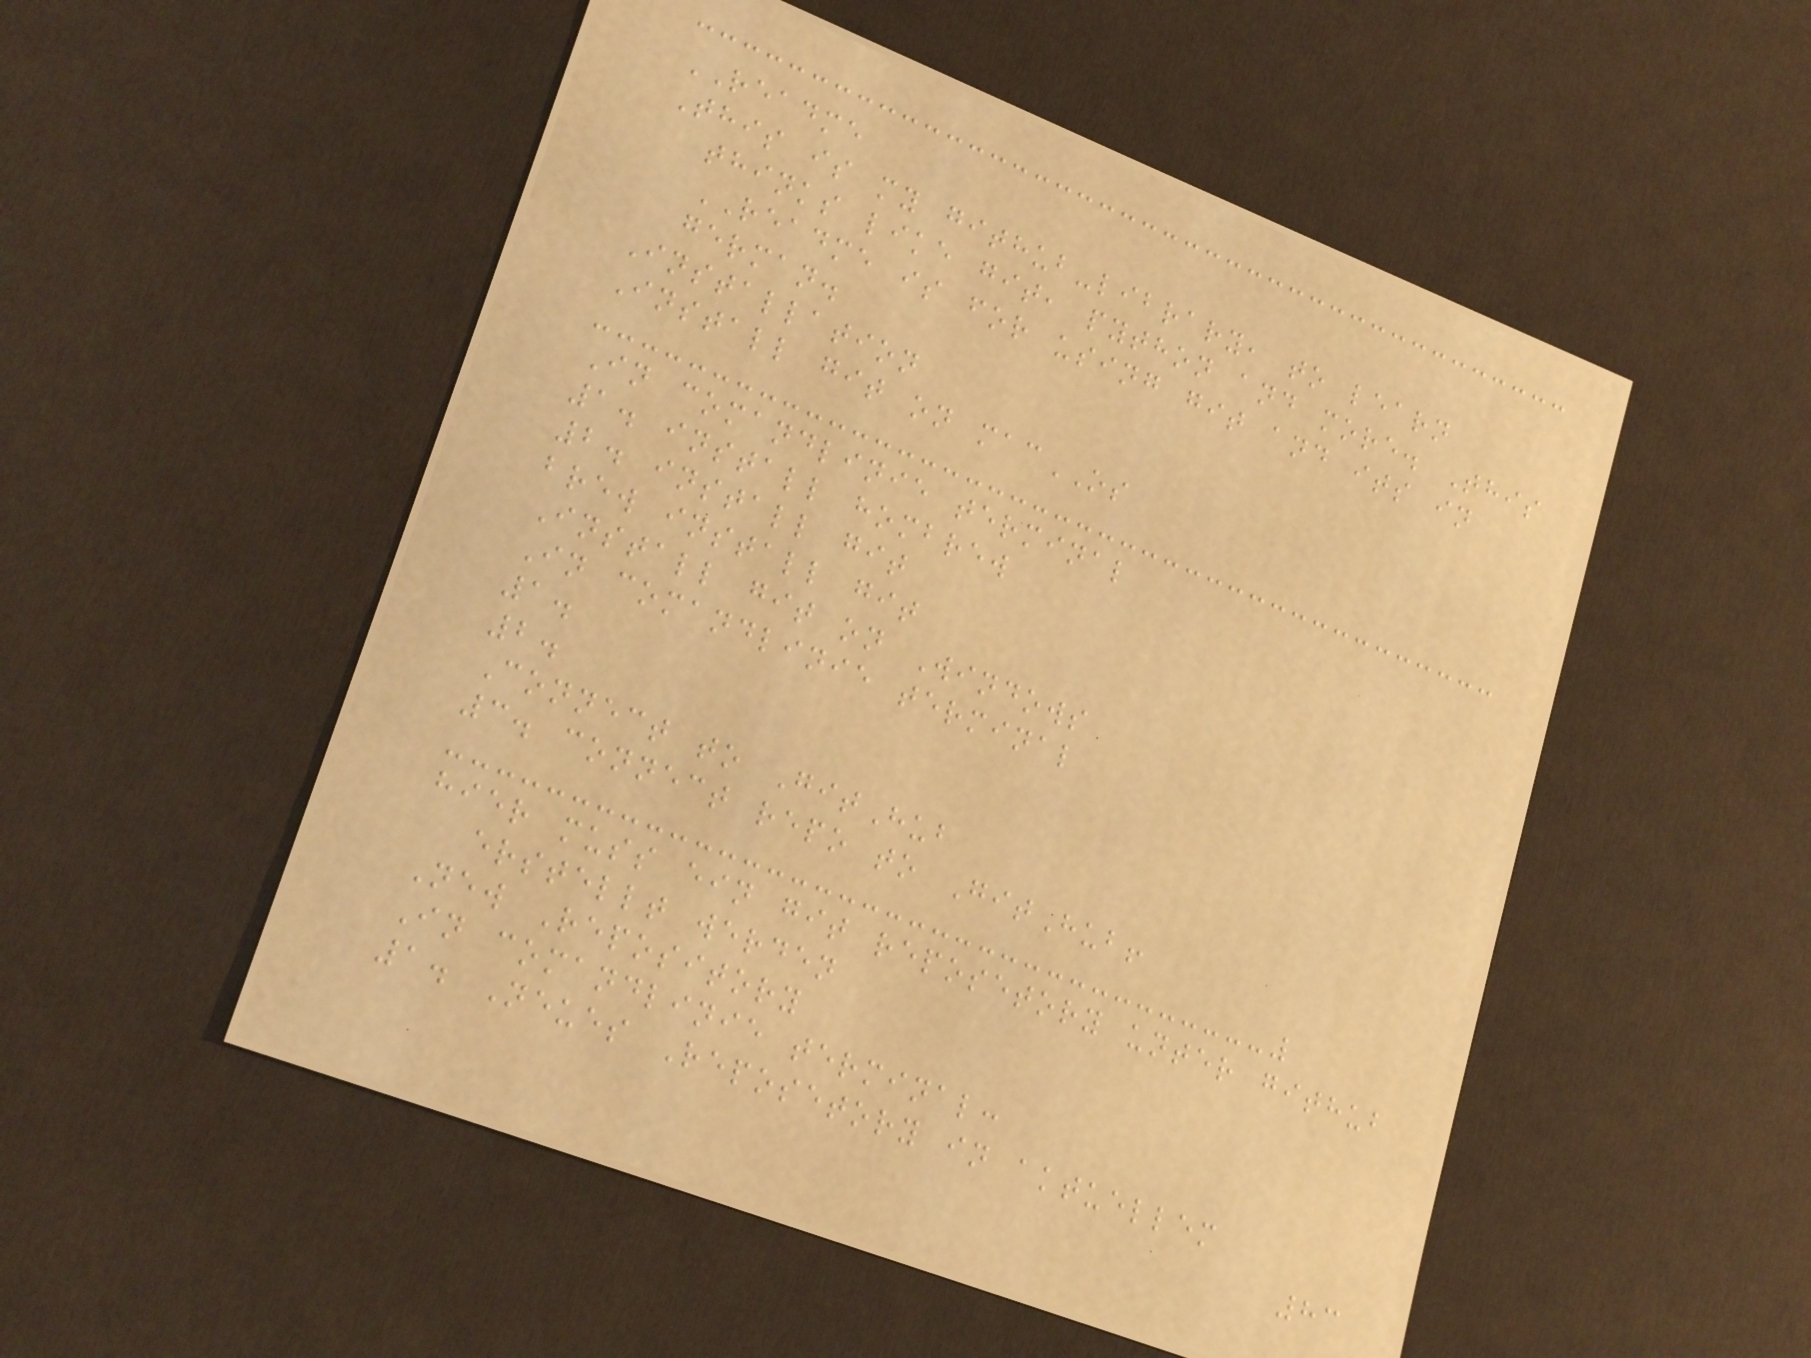README
This is my github-library, to learn
thinks like git, python and more. This
README is for using git and its in
german.
Installation
Install git on macOS
In comandlinie terminal
1. install hombrew
2. install git
brew install git
Install git on Windows
In comandlinie terminal
1.
2.
Connect to GitHub
3. connect repo to GitHub!
hier muss ein git reposetory unter github
erstellt werden
New Repository
In comandlinie terminal:
1. Neues Reposetory in aktuellem
83
